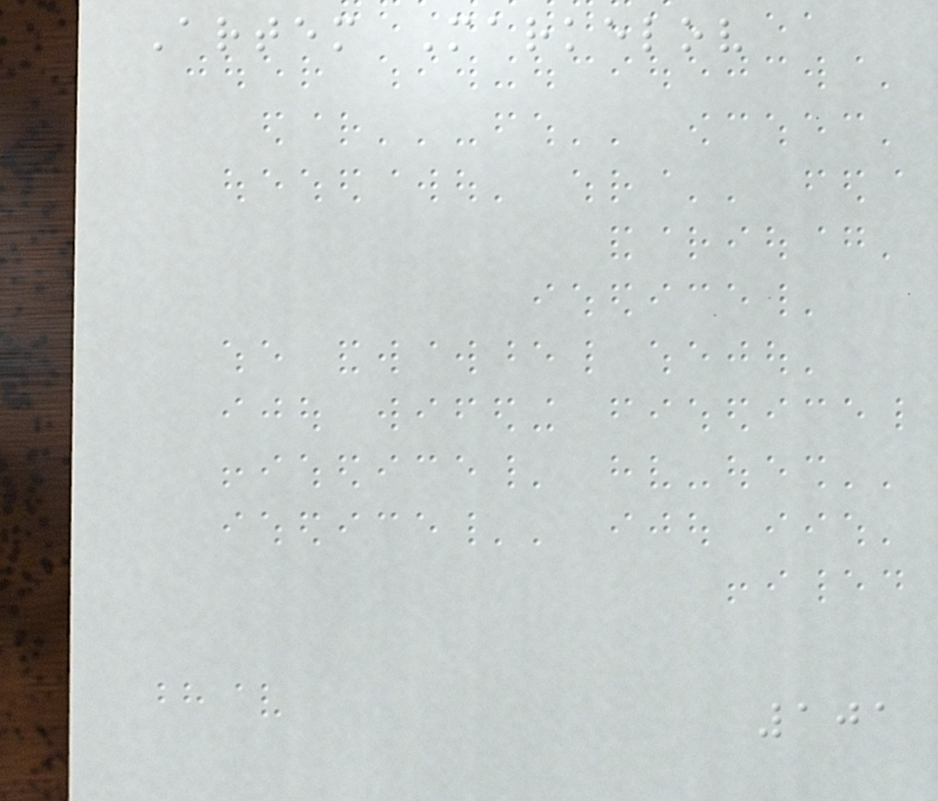Artem Markelov
101
